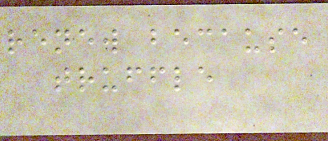renew because
truffle
